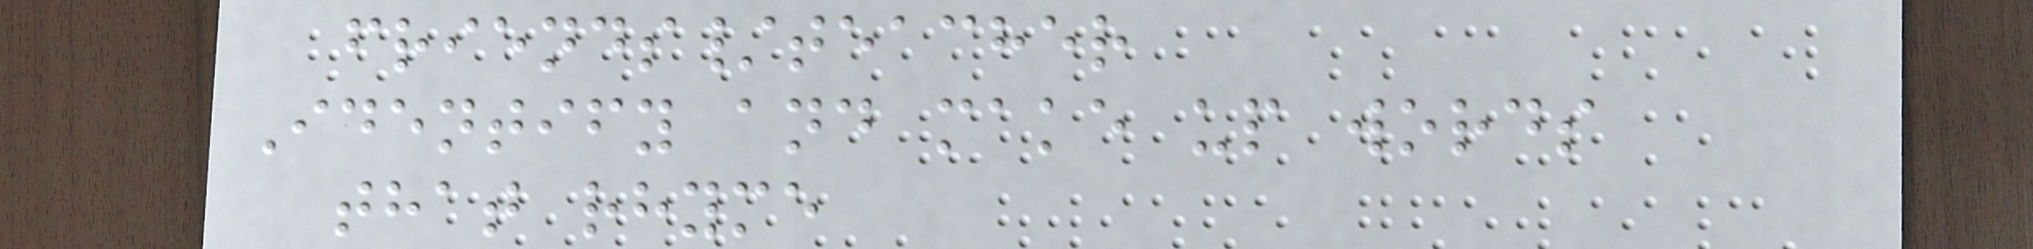friends/teacher
Identify and make up words
that rhyme
